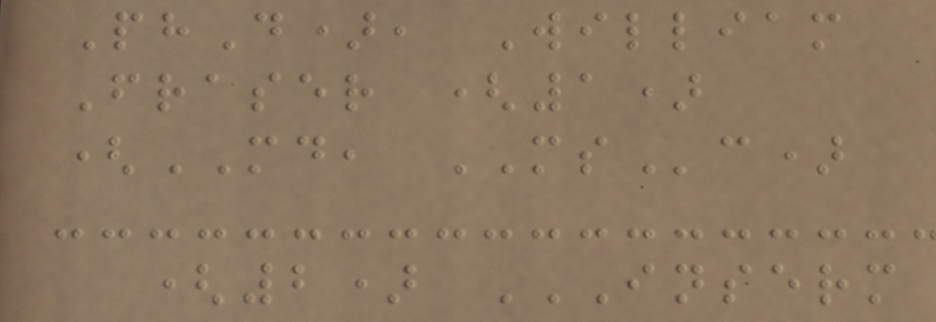PhD), William
Fraser (1)
(MD, MSc)
(2) INSERM
